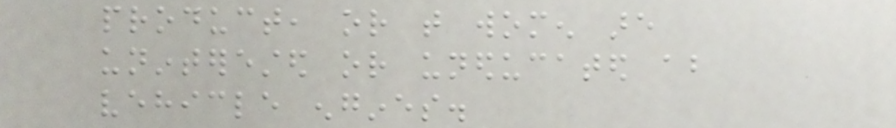product, or that women are
uninterested or uneducated about
vehicle engines.
